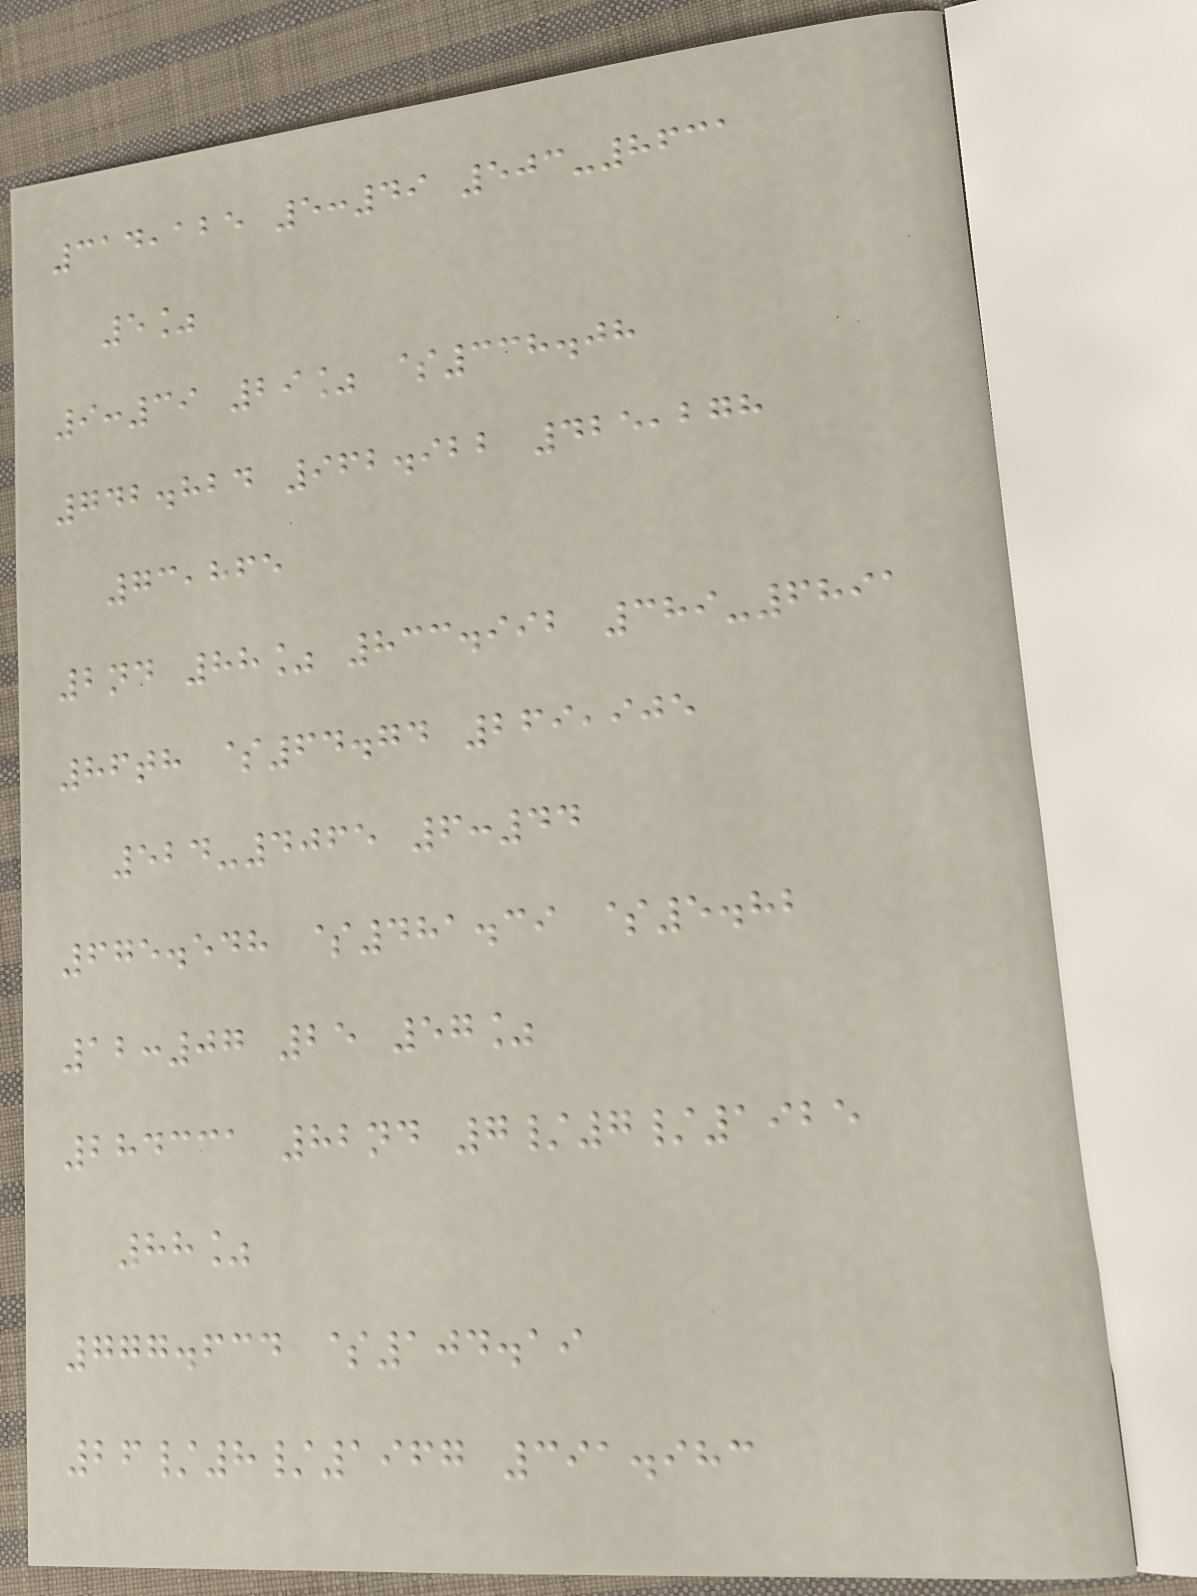314,125 5:49 503-8631
5%
9:39 29% $338.08
742.824 962.922 425,278
73,865
2nd 88% 833.992 389-6891
86th $64.74 269,905
524-4065 6:44
675.548 $481.39 $5.82
12:07 25 57%
284331 82nd 7/7/1925
88%
777.634 $104.19
26/8/1967 391.983
